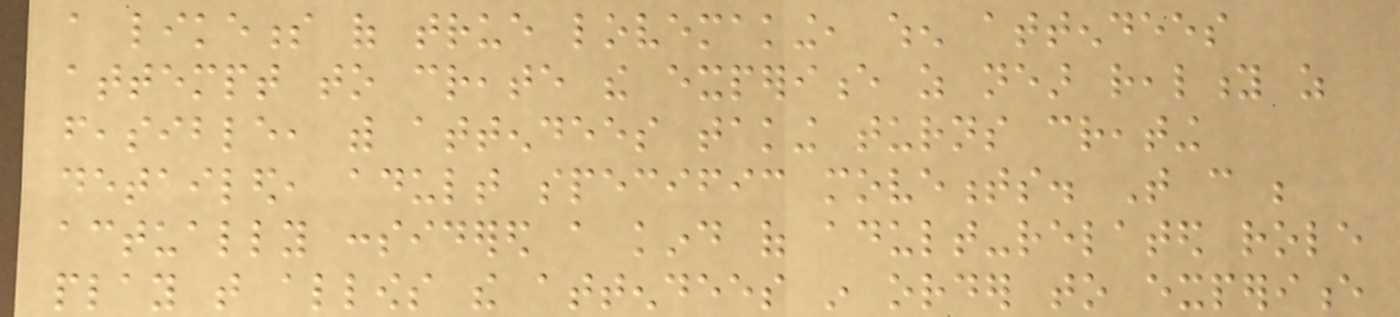a likeness of true lovemaking, when attendees
attempt to create the experience as near reality as
feasible, with attendees taking turns creating
detailed, adult specific movements. That can be
actually considered a kind of adult-related role
play that allows the attendees in order to experience
